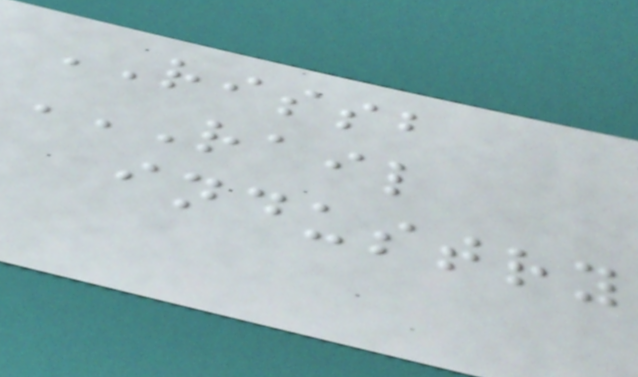RISSB
RAIL
INDUSTRY
